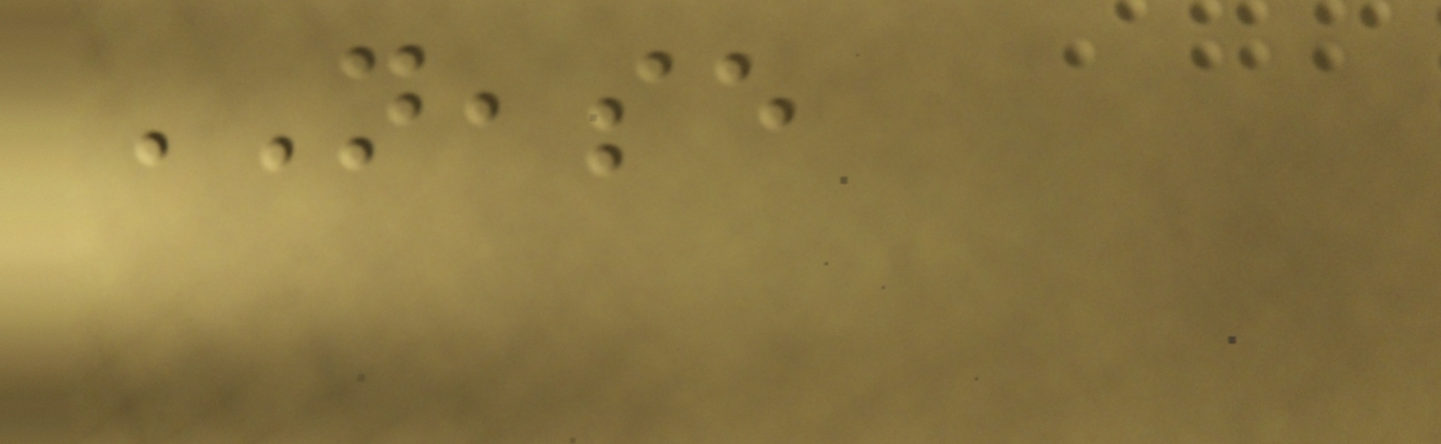NEASE
